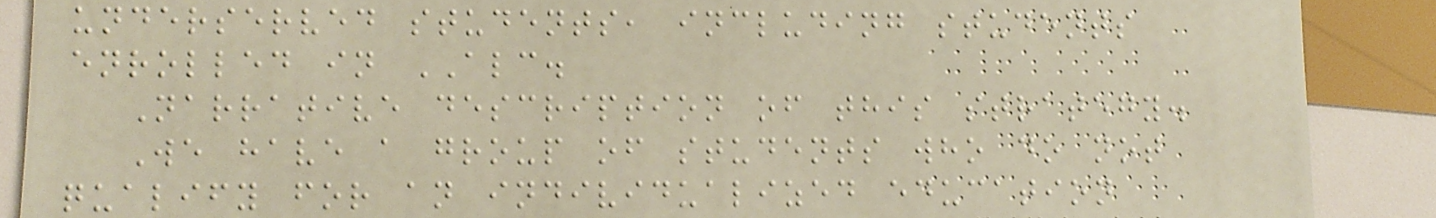underserved students, including students
enrolled in ALC.
Narrative description of this strategy.
We have a group of students who do not
qualify for an individualized education
